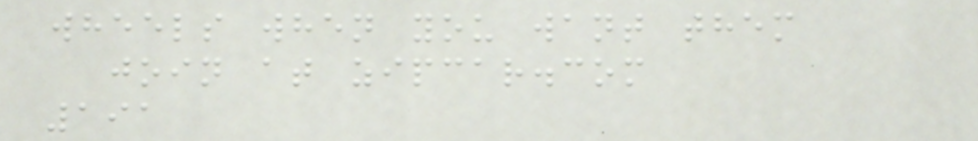wheels when you want them
join at zipcar.com
191
